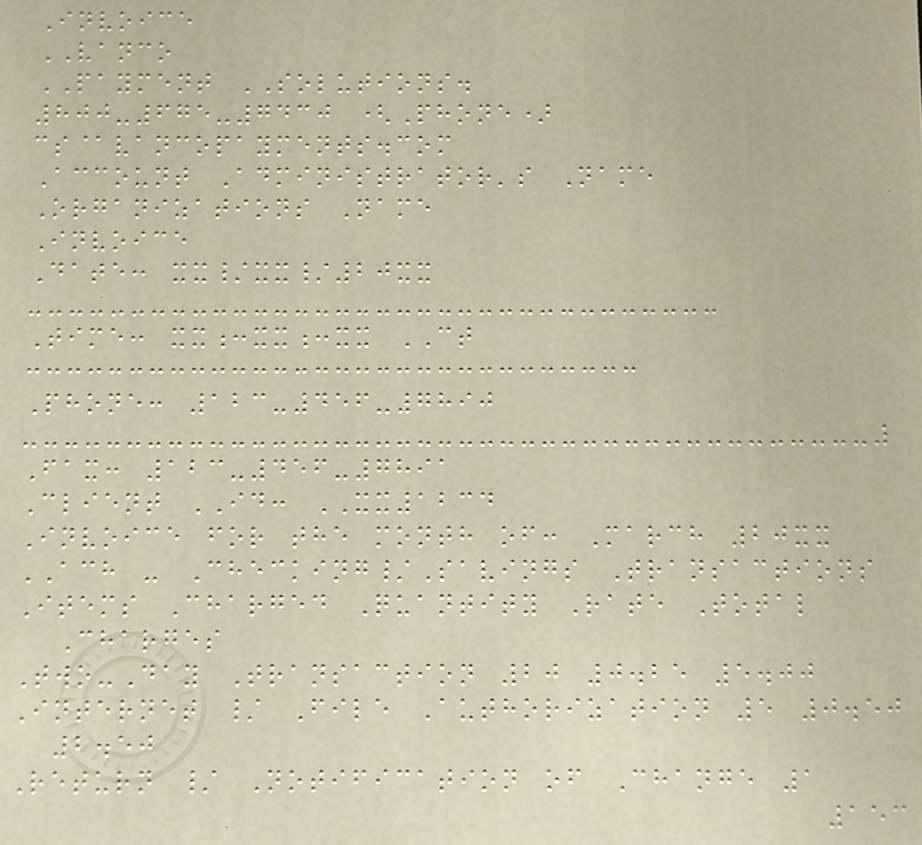Invoice
VANCO
PAYMENT SOLUTIONS.
800-675-7430 (Phone)
cs@vancopayments.com
Account Administrator's Name
Organizations Name
Invoice
Date: xx/xx/20xx
Time: xx:xx:xx CT
Phone: 123-456-7890
Fax: 123-456-7891
Client ID: XX1234
Invoice for the month of: March 20xx
ACH - Checking/Savings Transactions
Items Charged Quantity Rate Total
Charges
Two-Day Transaction 20 0.25 5.00
Internet / File Authorization 5 0.50
2.50
Return / Notification of Change 1
153
